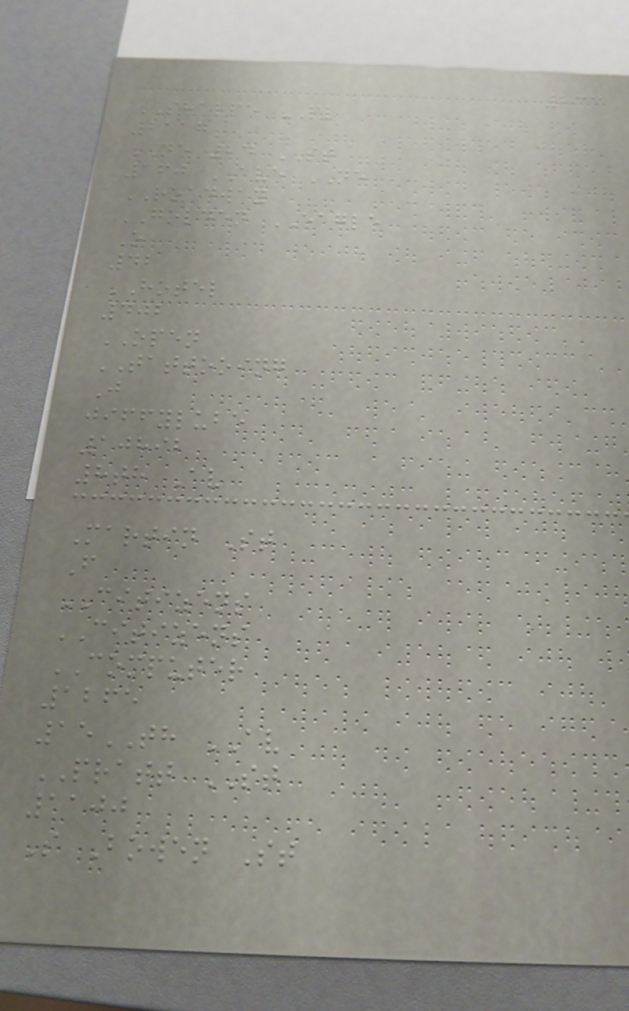233
SHARPE PL
2117
NE 24 ST
160 AVE NE
ROADWAY
GOLDEN EAGLE
O
42
HOTEL
402
OPEN
TATTOOING
J
jiffylube
10892
8th Av
Martin St
F
CITIZENS
CITIZENS
COMPUTER
1265
15TH AV
PRATT ST
1100
S Bowen St
